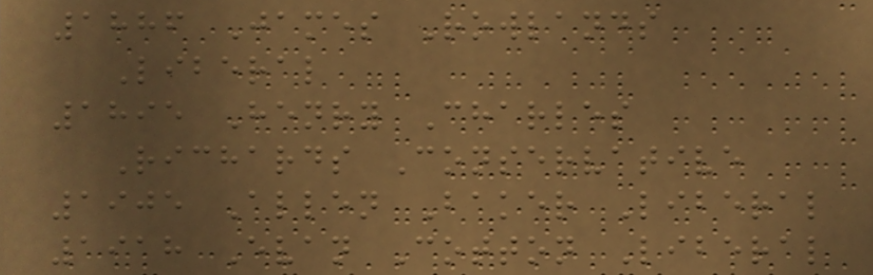1886 James Rowlands
Liberal
1895 Henry Charles
Richards Conservative
1905 Allen Baker Liberal
1918 Evan Cotton Liberal
